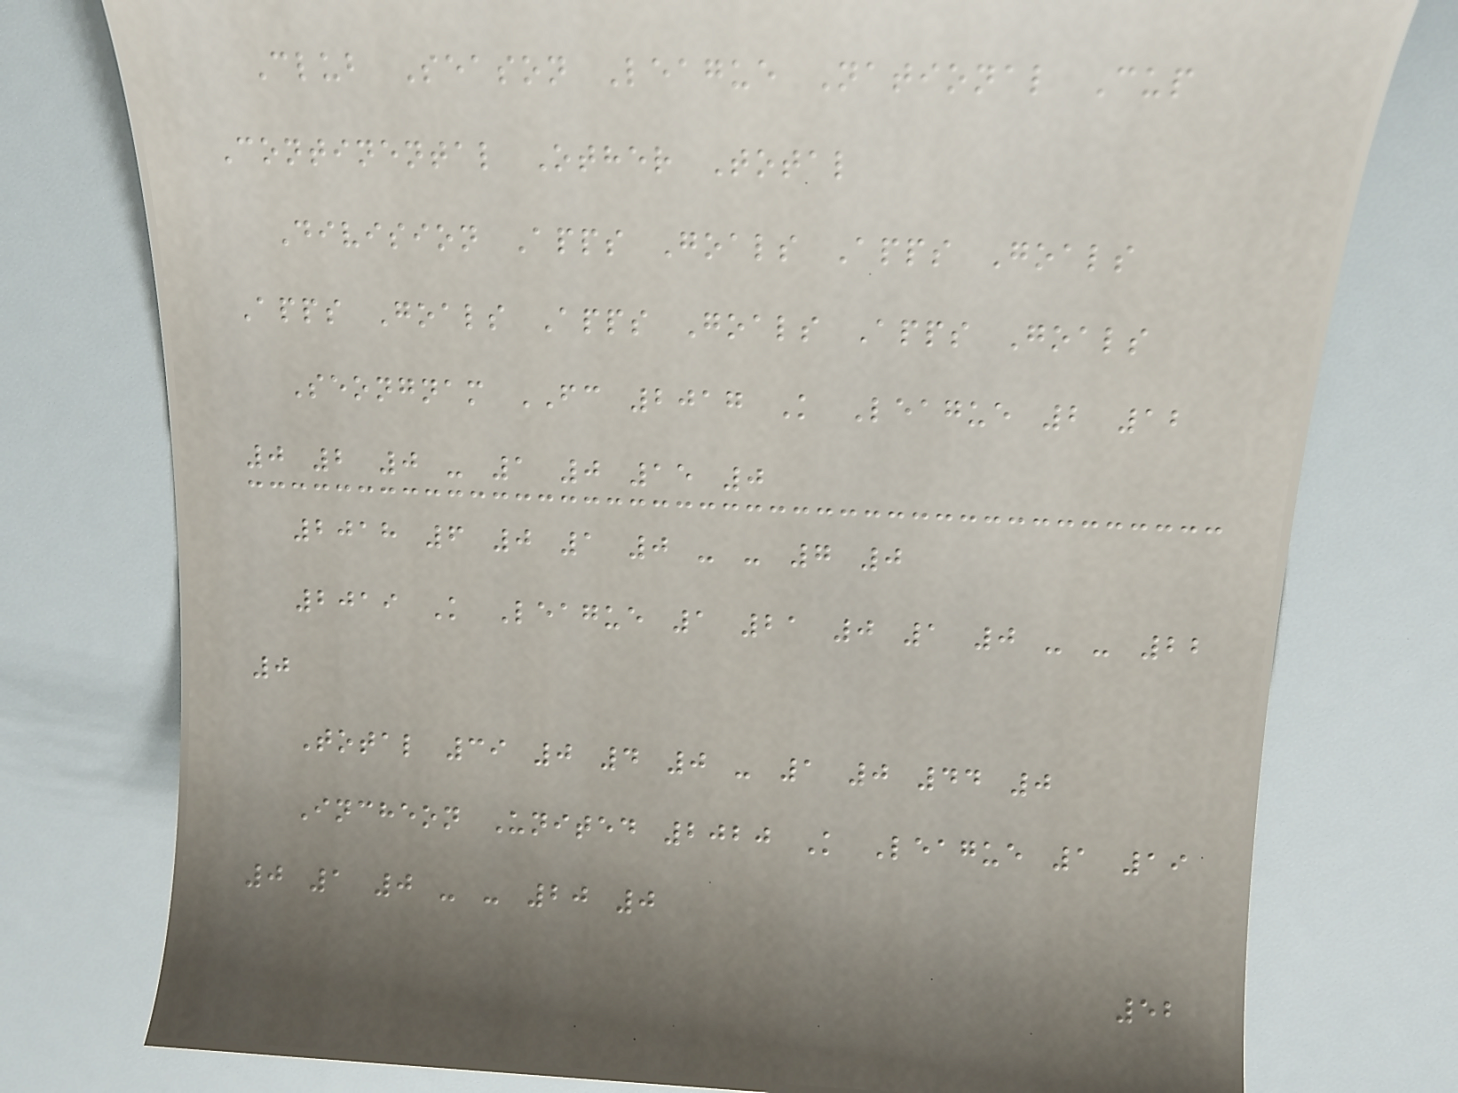Club Season League National Cup
Continental Other Total
Division Apps Goals Apps Goals
Apps Goals Apps Goals Apps Goals
Seongnam FC 2017 K League 2 12
0 2 0 - 1 0 15 0
2018 6 0 1 0 - - 7 0
2019 K League 1 21 0 1 0 - - 22
0
Total 39 0 4 0 - 1 0 44 0
Incheon United 2020 K League 1 19
0 1 0 - - 20 0
52
